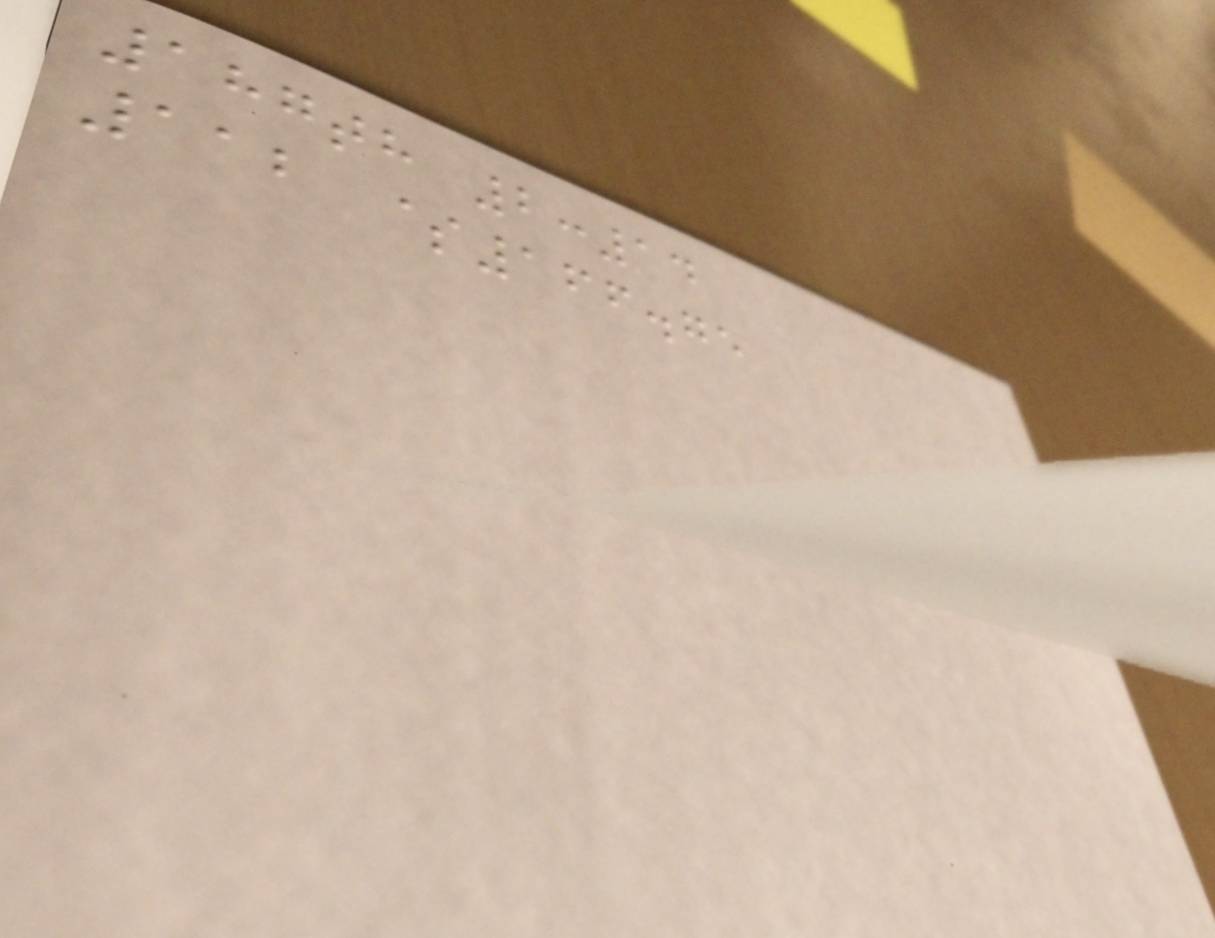187th 2:14
112 $166.75
